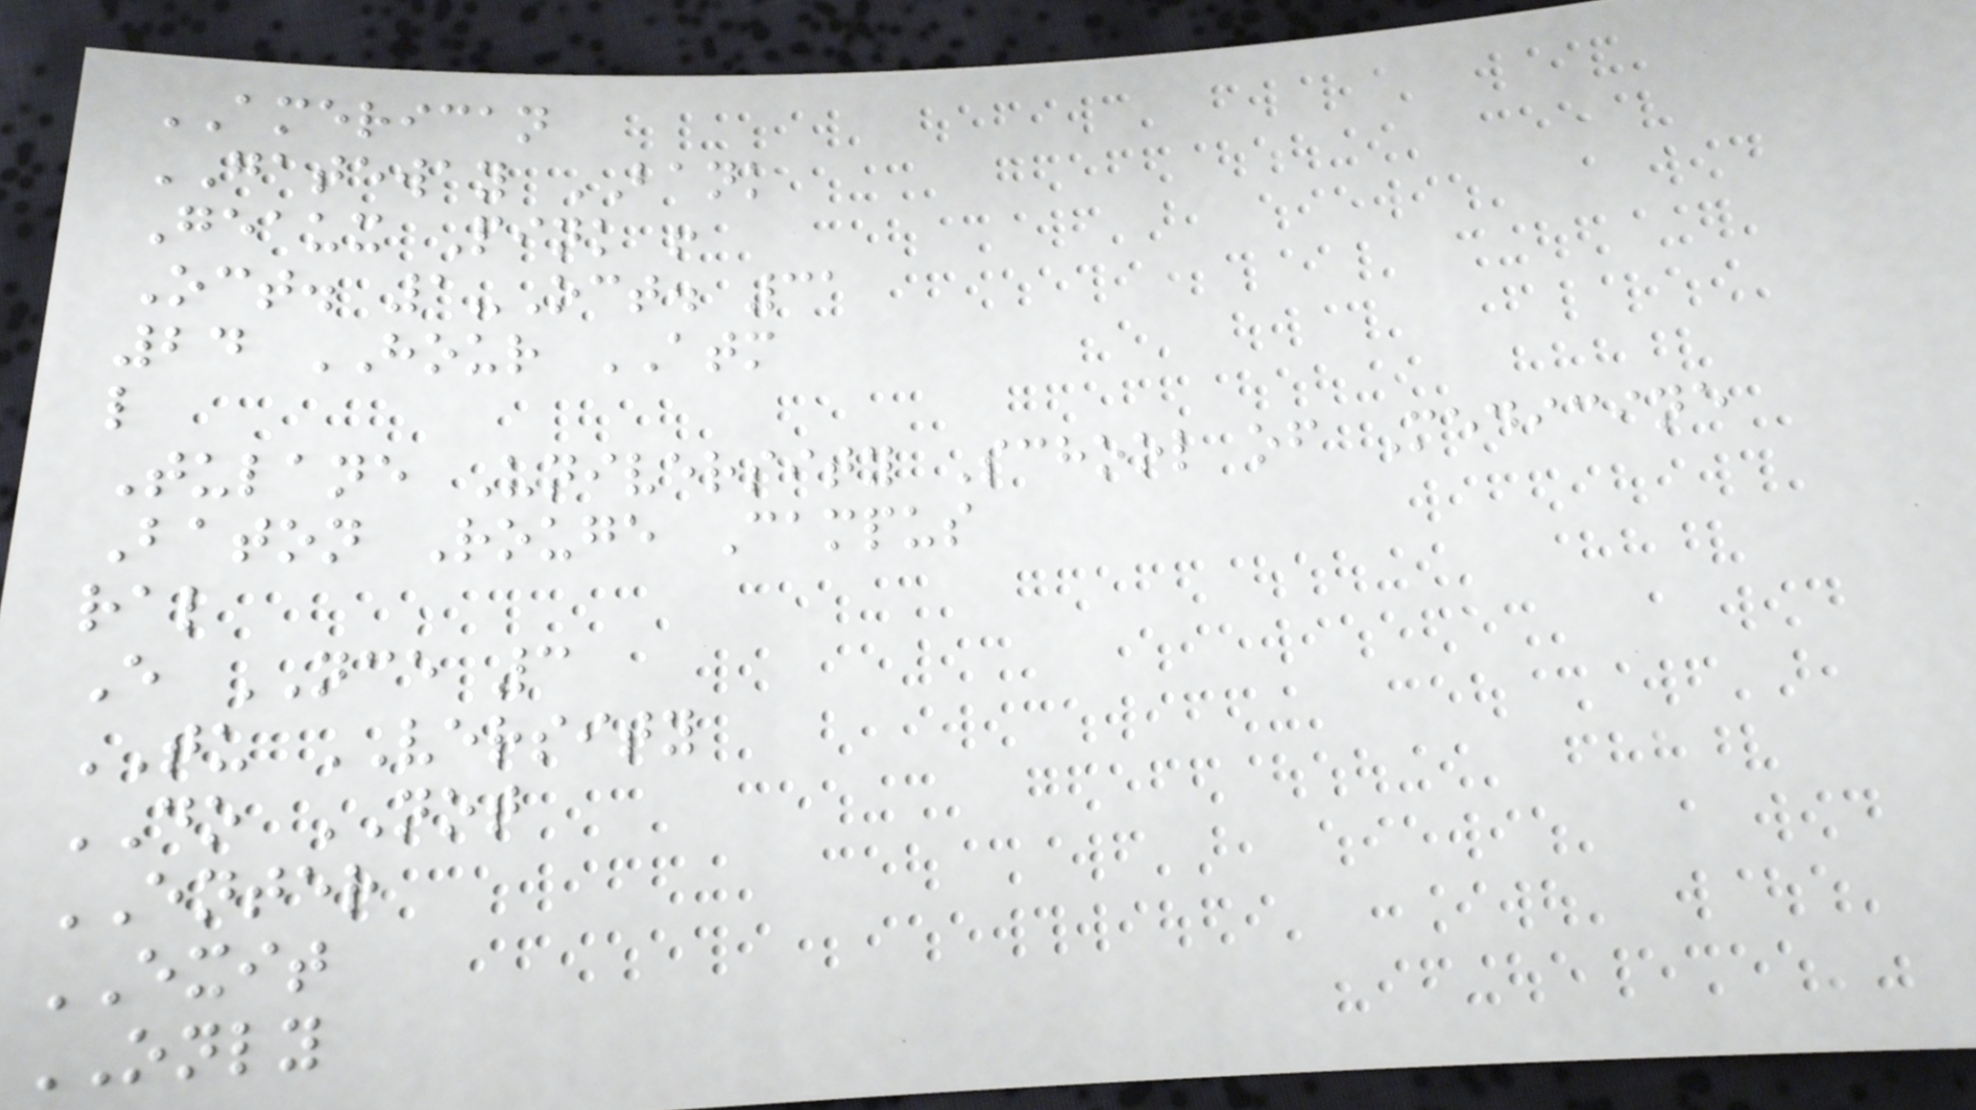AMERICAN
GATEWAY BANK
Geaux Pink !
Oct. 1-Oct. 31
24 HOUR ATM
l
Tulane University School of Medicine
Baton Rouge Campus
ral
E NCE 3
TU VERSITY
DO NOT
ENTER
EXIT
ONLY
